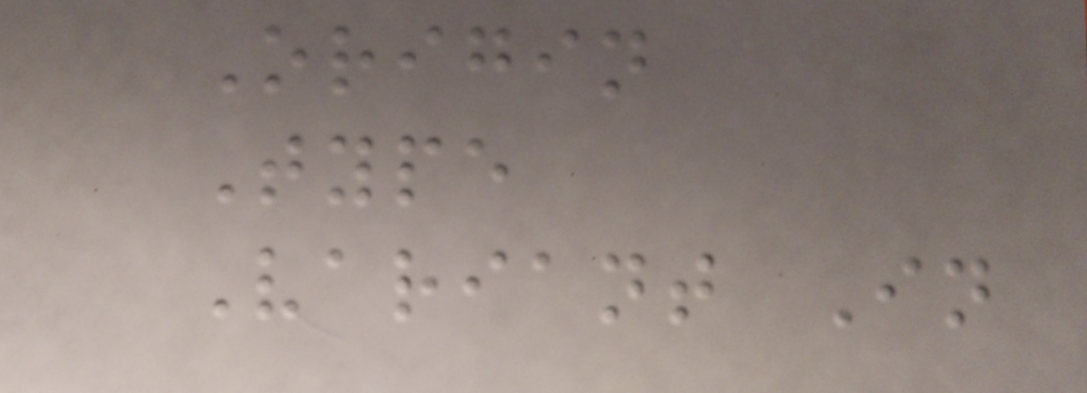Origin
Type
Variant In
